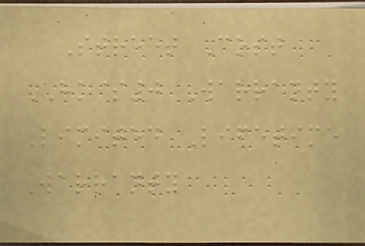Street Cost
HK$0 Warranty
Limited Lifetime
Warranty
